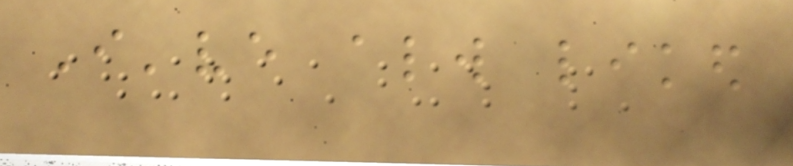I've always liked
